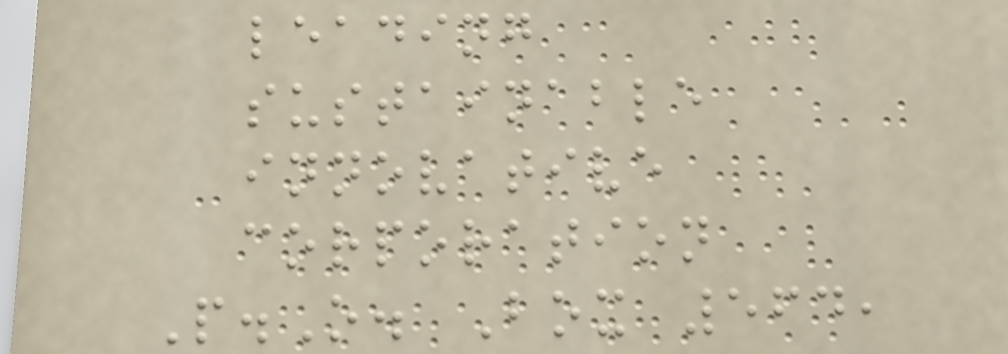leading
sustainable
innovative
corporation
P.O. Box 564,
